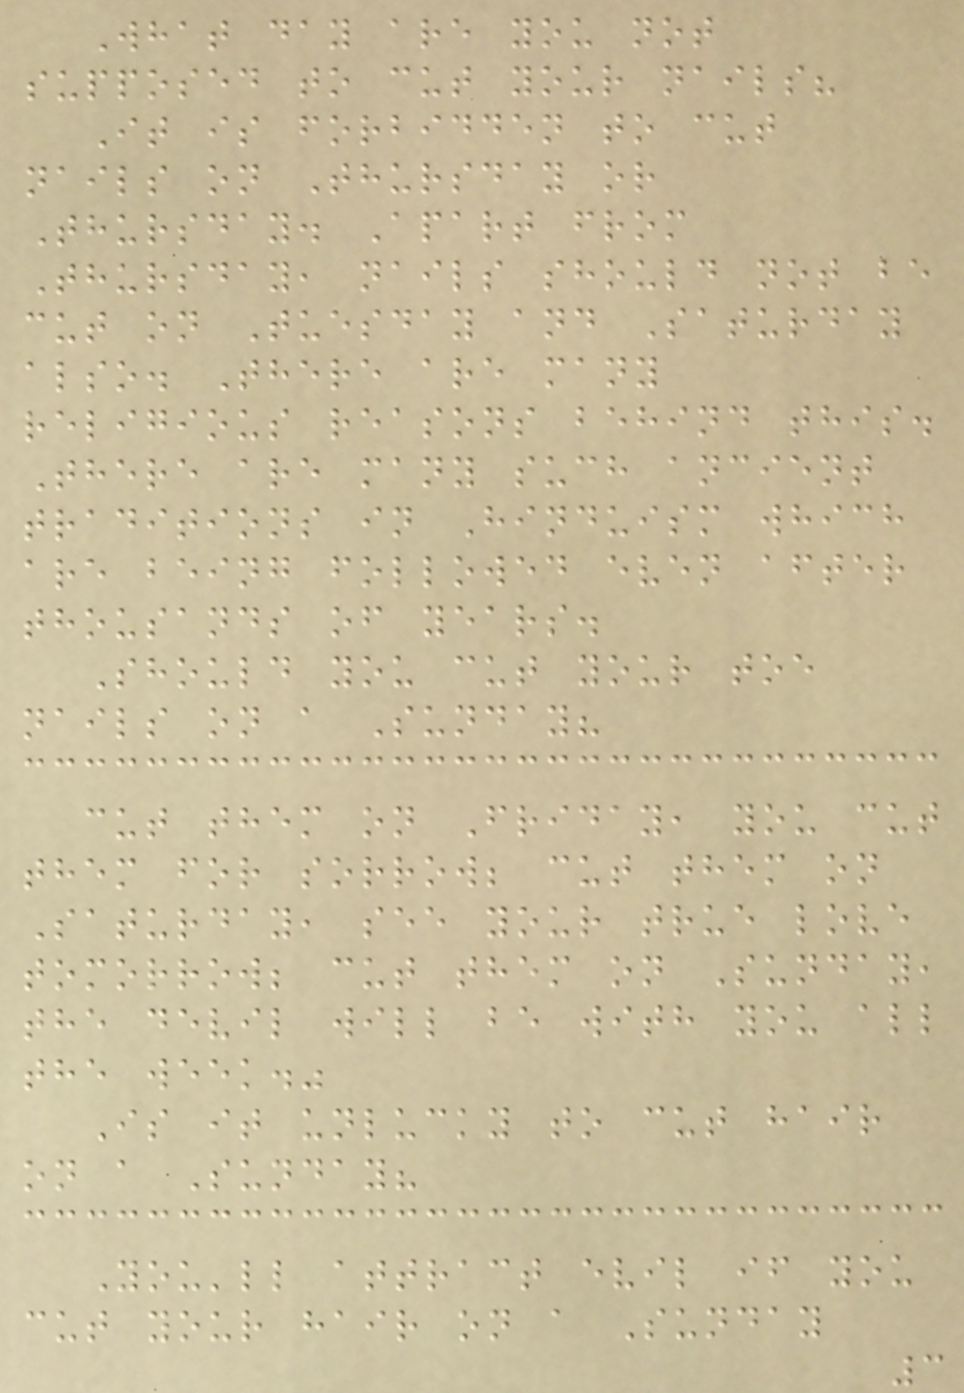What day are you not
supposed to cut your nails?
It is forbidden to cut
nails on Thursday or
Thursday. Apart from
Thursday, nails should not be
cut on Tuesday and Saturday
also. There are many
religious reasons behind this.
There are many such ancient
traditions in Hinduism which
are being followed even after
thousands of years.
Should you cut your toe
nails on a Sunday?
cut them on Friday, you cut
them for sorrow; cut them on
Saturday, see your true love
tomorrow; cut them on Sunday,
the devil will be with you all
the week."
Is it unlucky to cut hair
on a Sunday?
You'll attract evil if you
cut your hair on a Sunday
3
